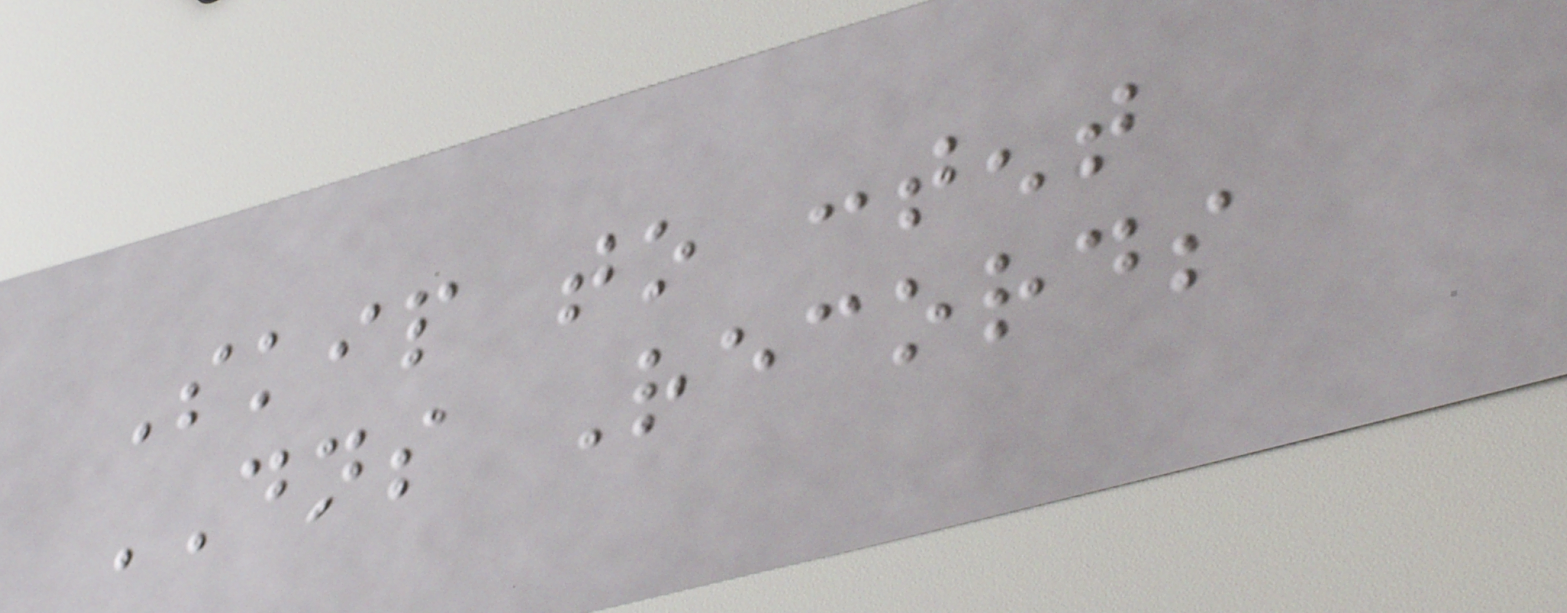Skip to content
DNS Records
